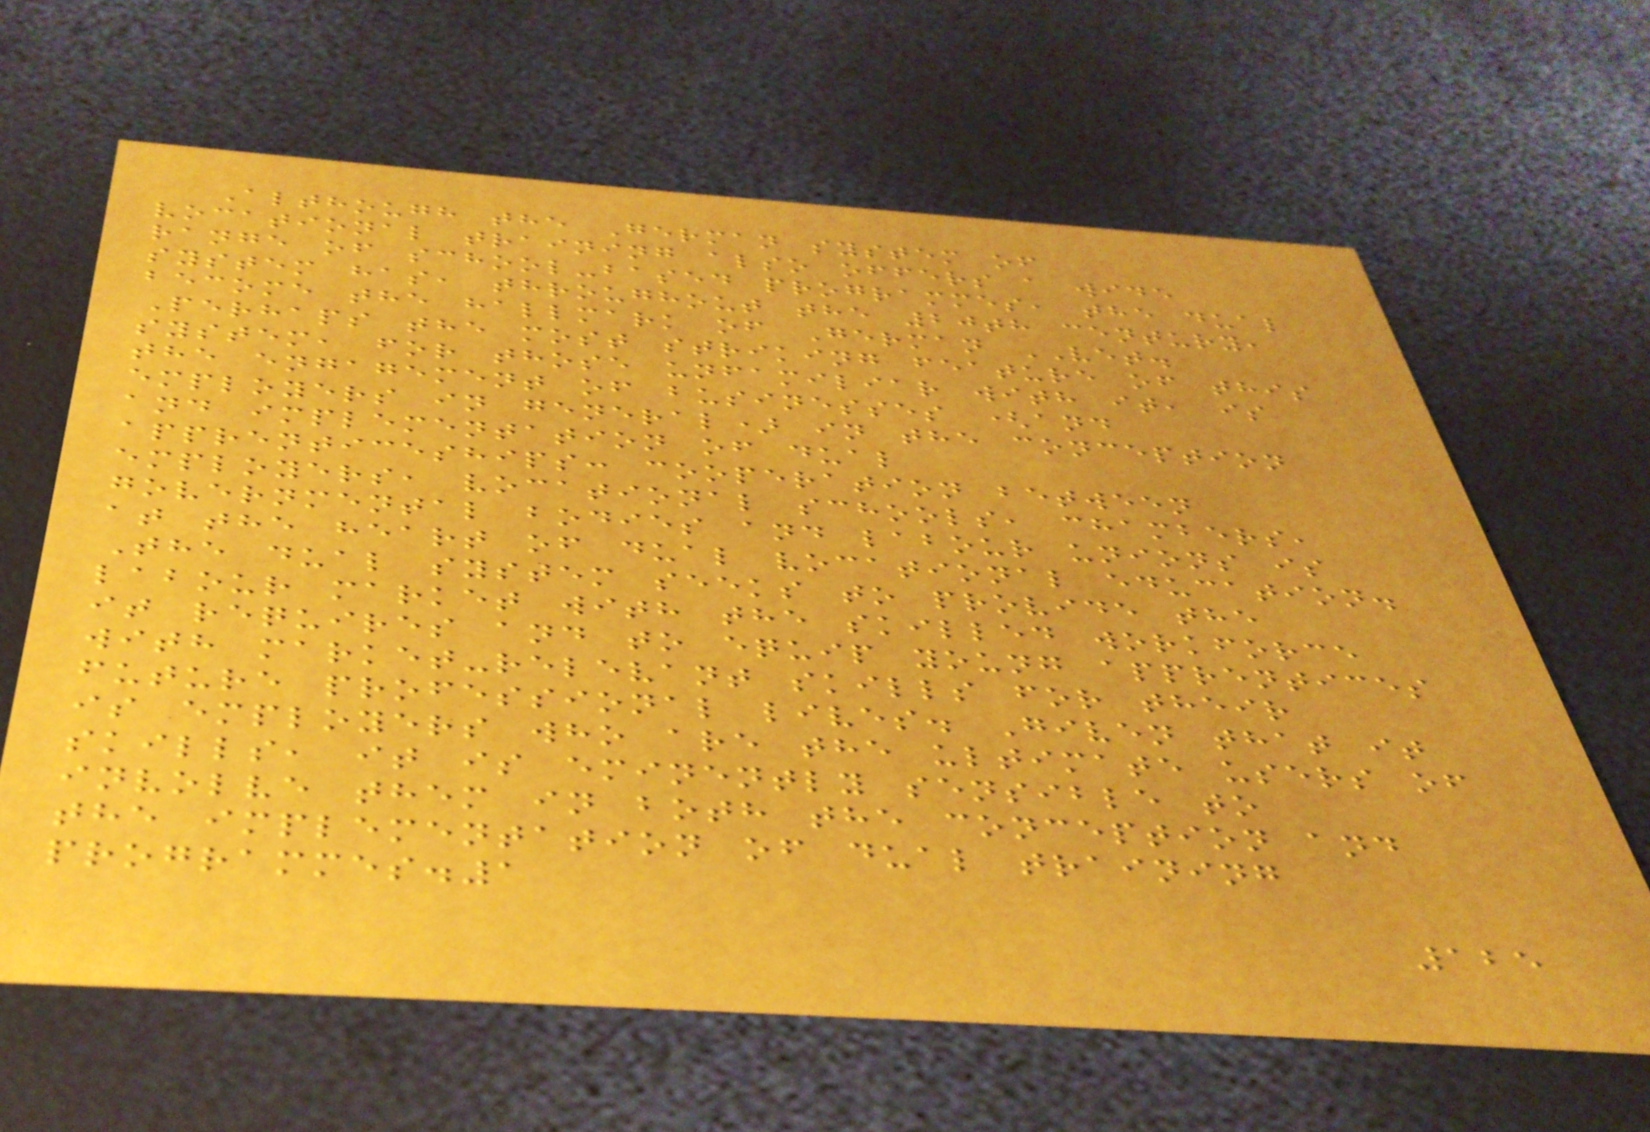Although the German system of
vocational training also offers a wide
range of school-based programmes, the dual
system has, throughout the 20th century,
become the hallmark of German VET.
Perhaps the most striking feature of this
system, for those unfamiliar with it, is
the engagement of businesses (and
employers in general) in the conception
and implementation of dual
apprenticeships: cooperation between
employers, vocational schools, chambers,
governmental bodies and labour unions is
at the heart of dual vocational education.
The dual system seeks to provide the
labour market with the skilled workforce
it requires and to equip young apprentices
with market-relevant skills for their
future professional lives. Given that it
is employers who are the ultimate users of
skills, it is eminently sensible to
involve them in both the conception and
the implementation of dual training
programmes.1
125
